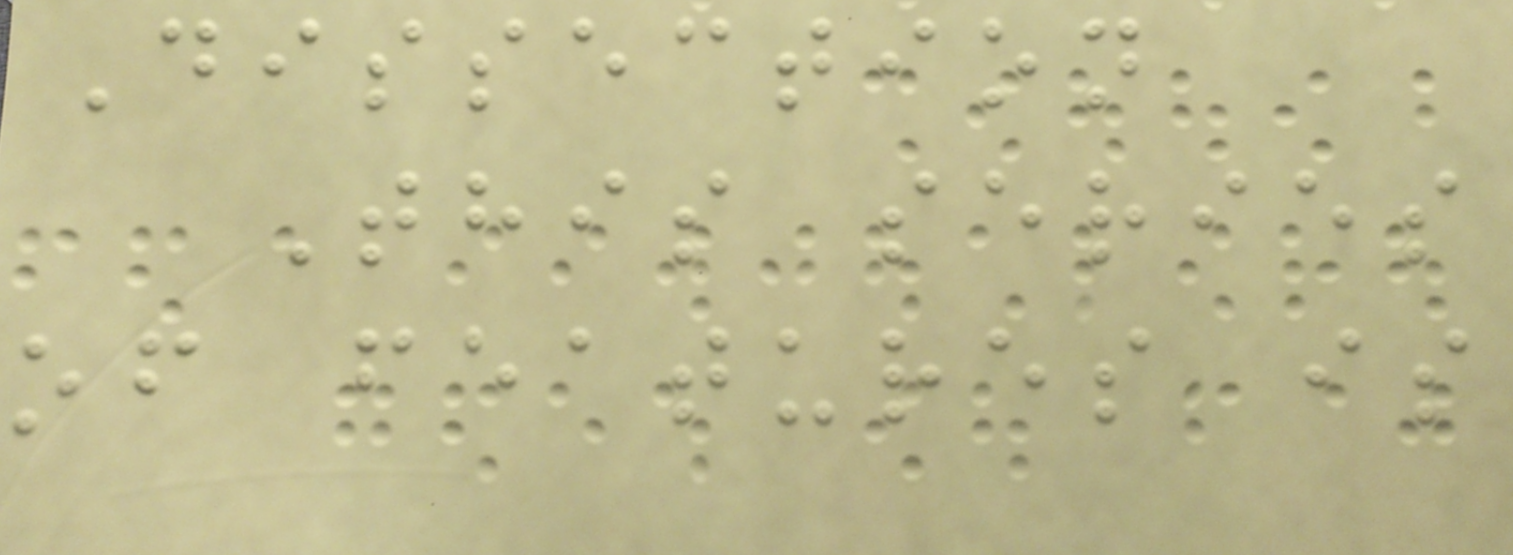Dissection
This series
of features is
